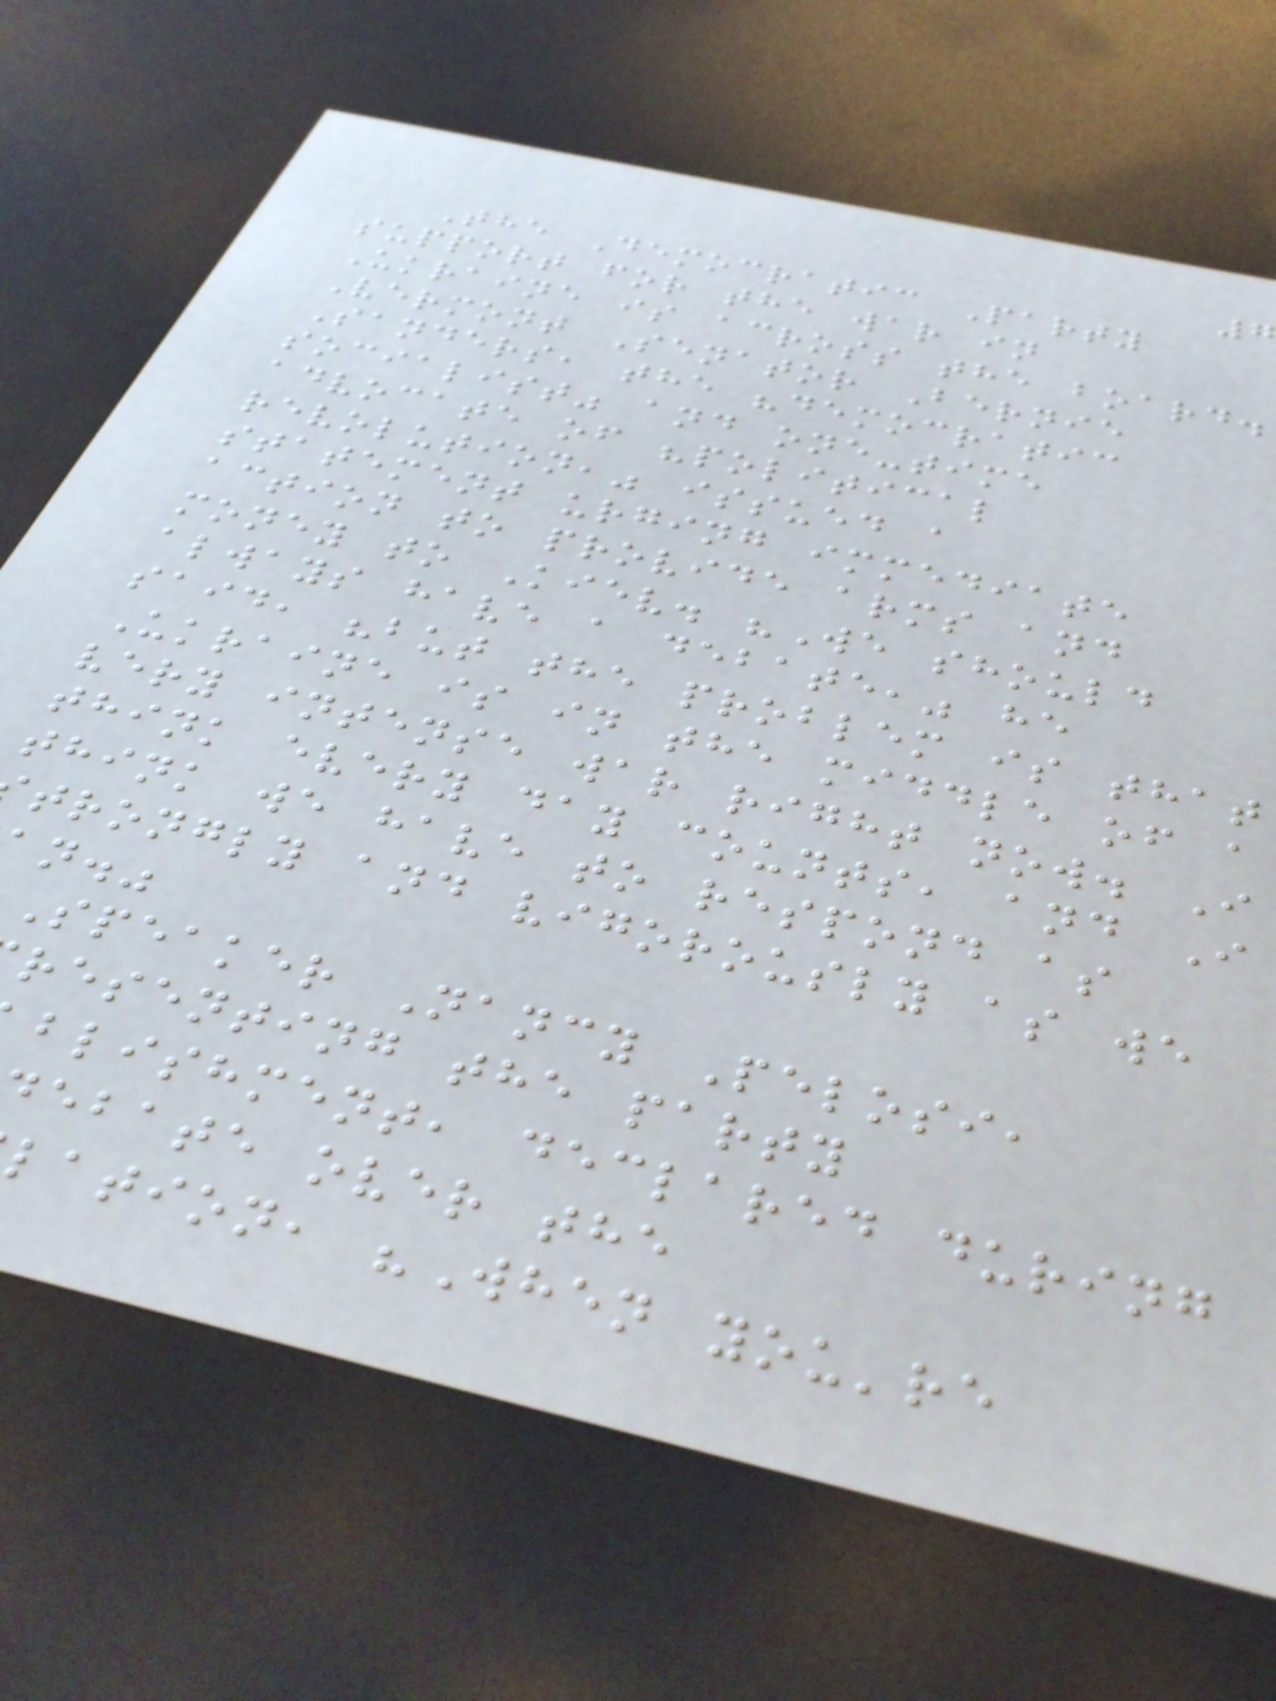The Democratic Party
support for the war in
Ukraine is across the board.
Vermont Senator Bernie
Sanders, the "democratic
socialist" and one-time
advocate of "political
revolution," issued a
statement urging immediate
action to provide arms and
money to Kiev. "We should
always have a debate," he
said, "but the problem is that
Ukraine is in the middle of a
very intense war right now. I
think every day counts, and I
think we have to respond as
trongly and vigorously as we
Speaker Nancy Pelosi,
resenting the party
blishment, declared during
ebate over the
lation, "When you're
